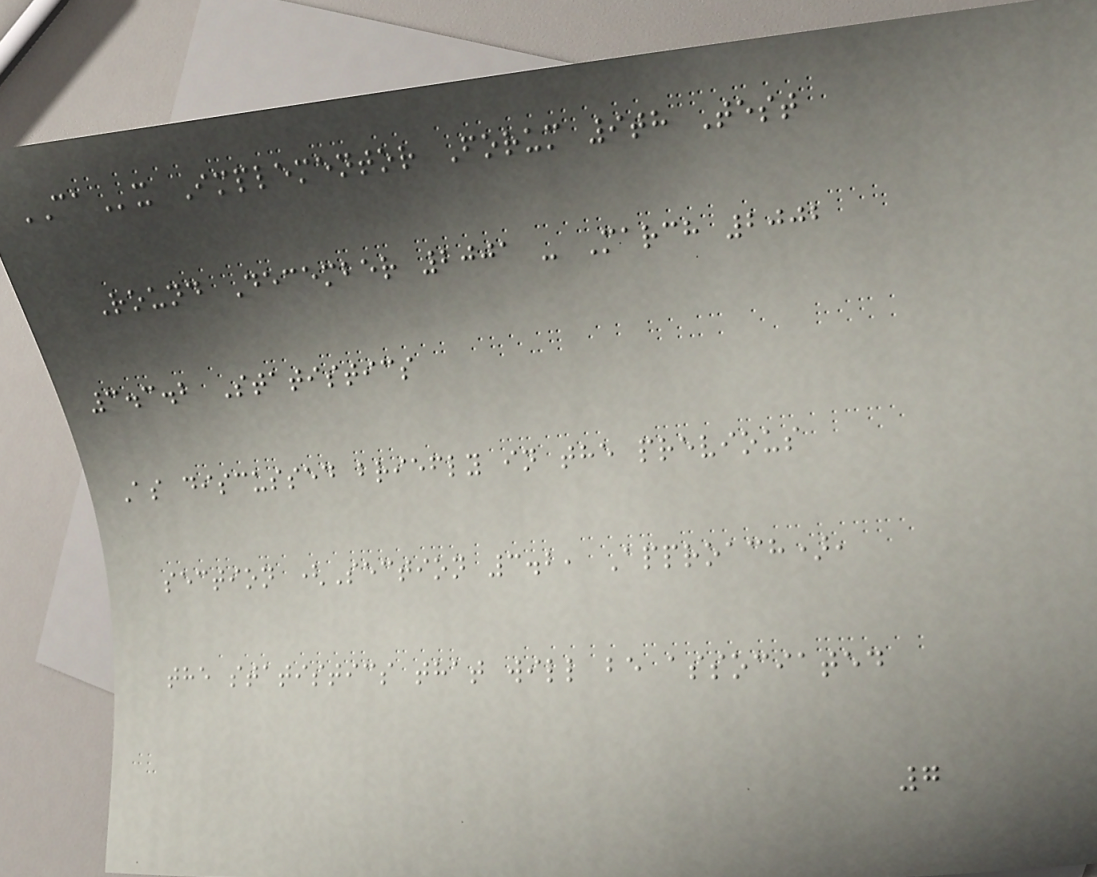CAx Implementor Forum 9th Test
Round December 2001 - March 2002
3.3.2 Statistics
As discussed briefly in the previous
section (Section 3.2, Approach),
the statistics that will be associated
7
